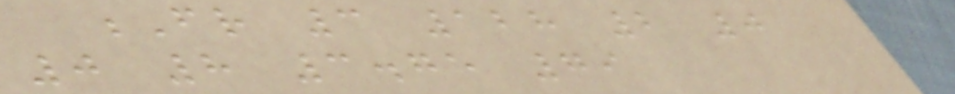Fr 3 128 2 0
0 8 3.75 79
